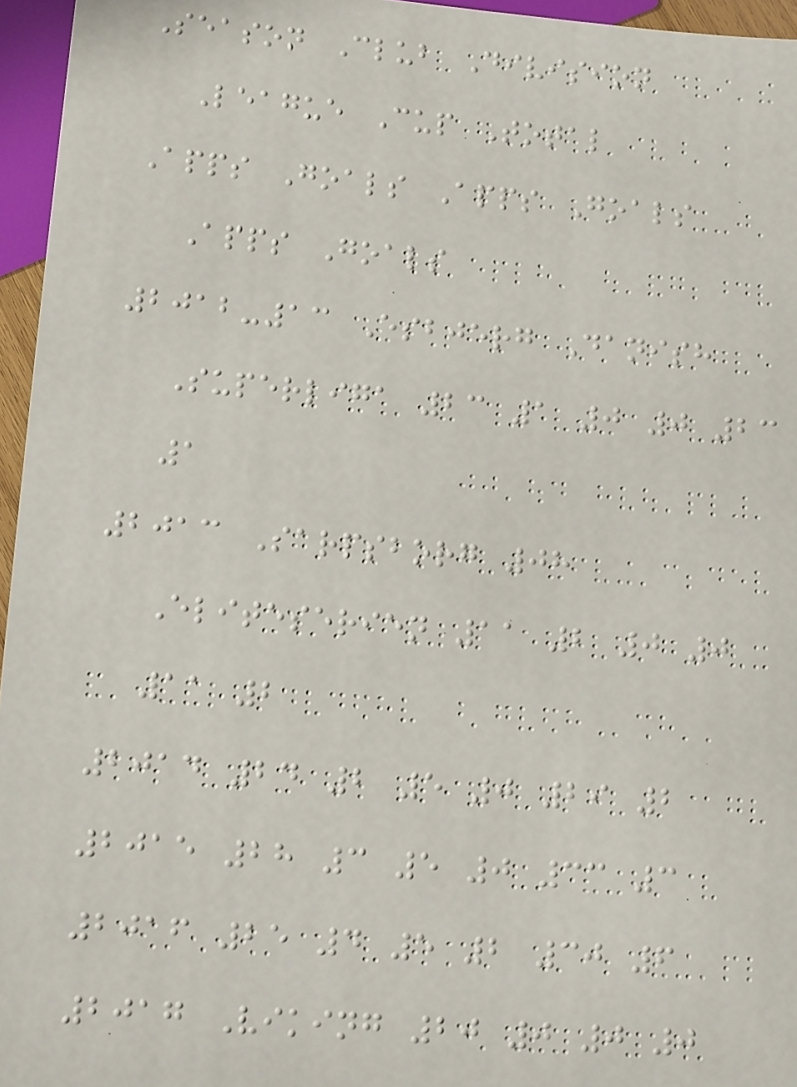Season Club Division
League Cup Total
Apps Goals Apps Goals
Apps Goals
2012-13 Esbjerg Danish
Superliga 23 1 0 0 23
1
2013 Sarpsborg 08
Eliteserien 11 2 0 0
11 2
2014 24 2 5 0 29 2
2015 28 3 5 0 33 3
2016 25 4 5 2 30 6
2017 Viking 20 0 0 0
